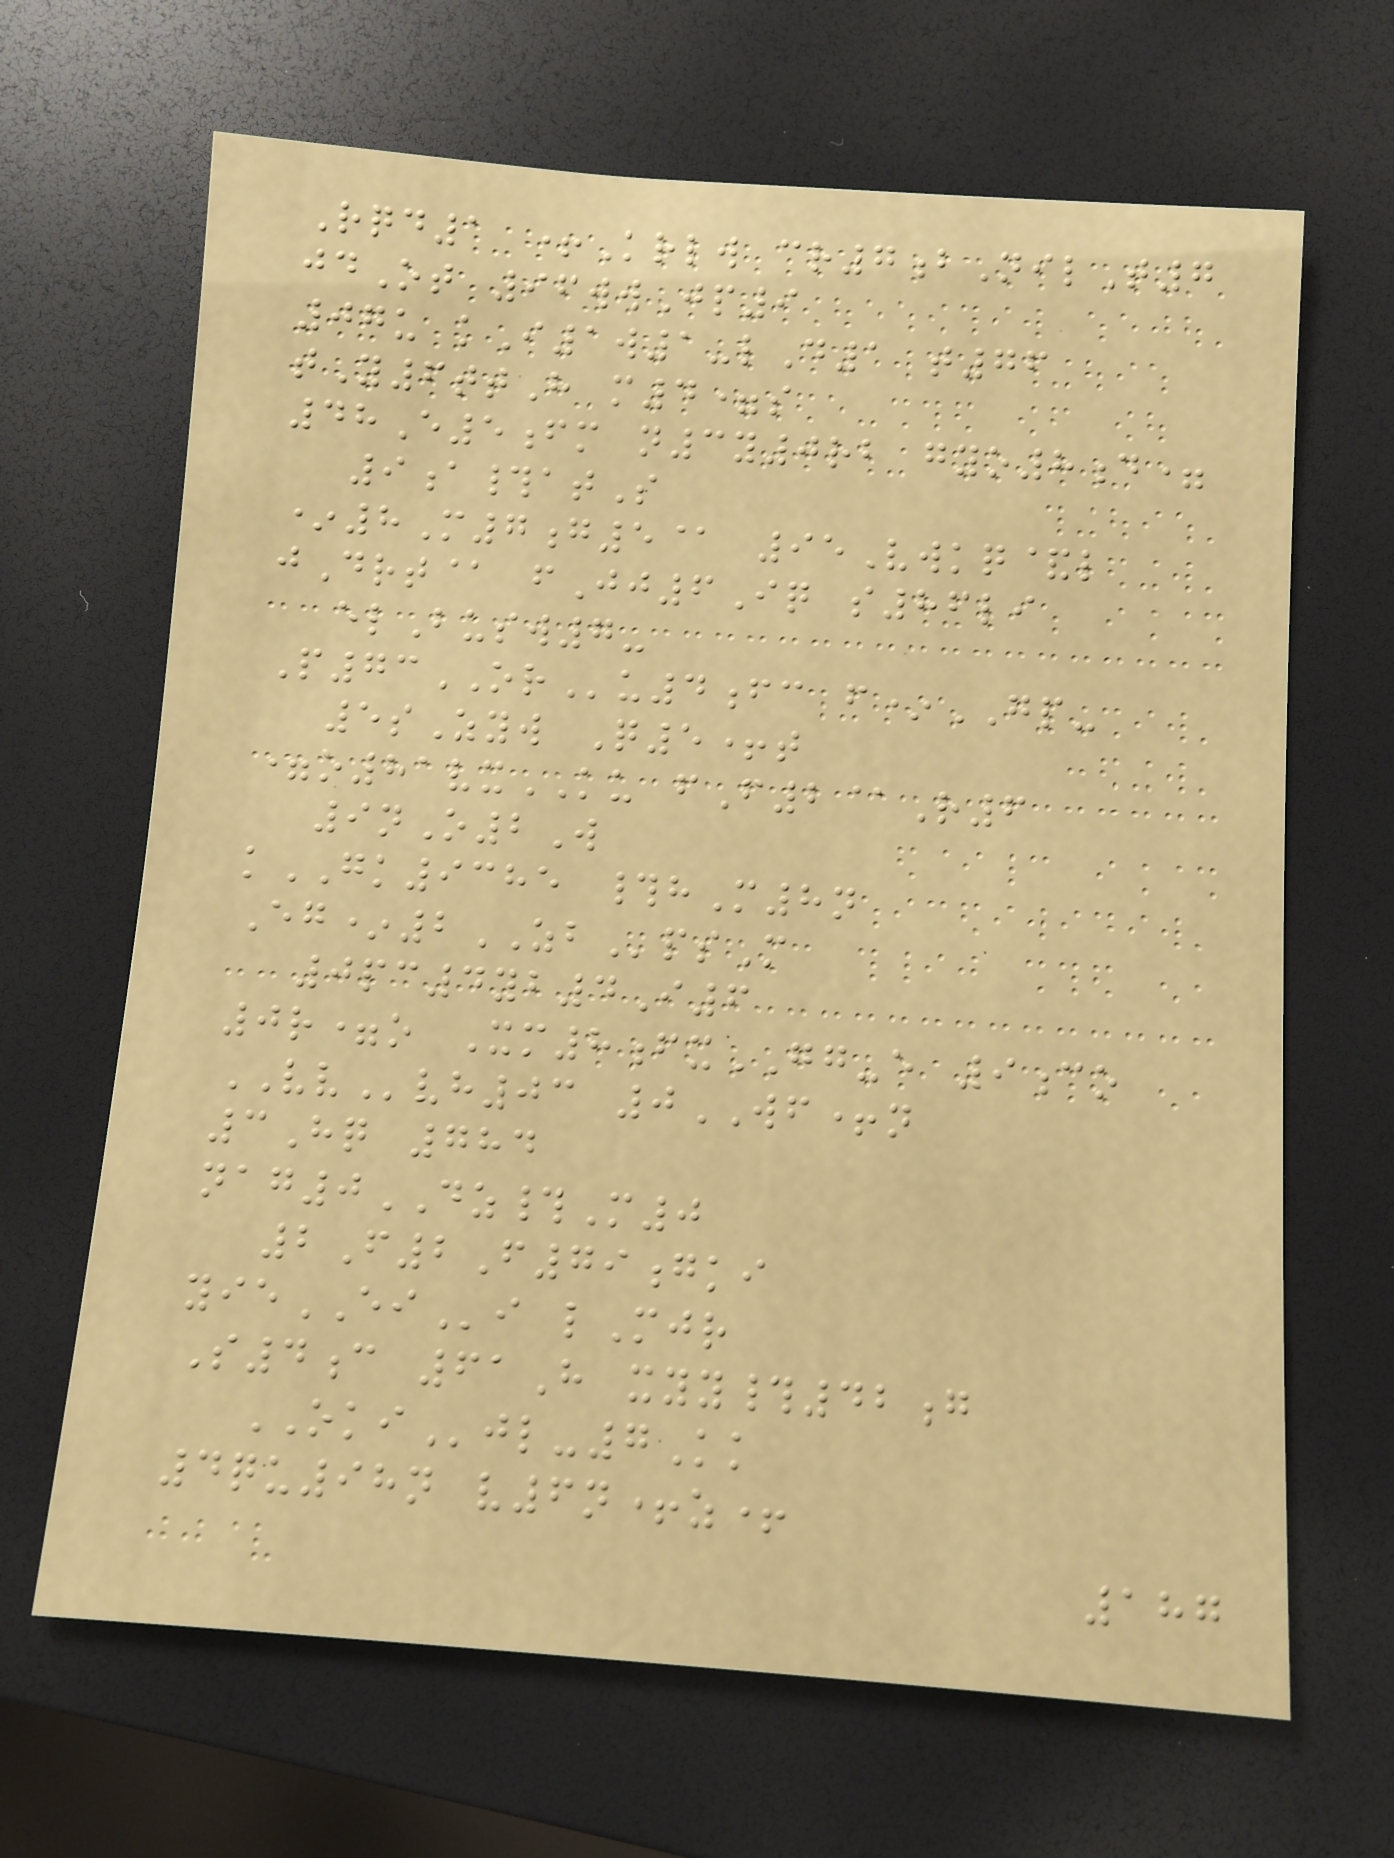Rqd1 +Krlw cr7bNilT7
jdOt 96wwJp9
07u kI1w1-lD1 t76
tY6ttH m4=s
48E5fm n3y0rb gyo8d=
9a#atS
*8M7g5@ 95Vwkq&l
jDrt@ fJj6Iq s86li
elBusw7-
P73ORu4fc f*GP-
5sZyw Q5+t
=o81vxKU fF2@R6
9nO2W
kGK9385 #hM8n
Eg*2ZBpsM
0pc4yb4I6
0r=o Xm8fxGG-e 9co
VVvh03 0WF+n
3Hq 784
nag0DZ#M0
2F2F79gki
yieEIi lMjr
S4c 61H xyy#42g
OKIjl-7Kk
4qu98n v6n+z+
187
